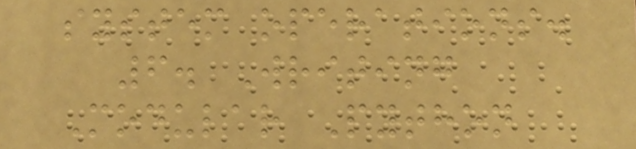system operations.
6. Writing
Modular Python
